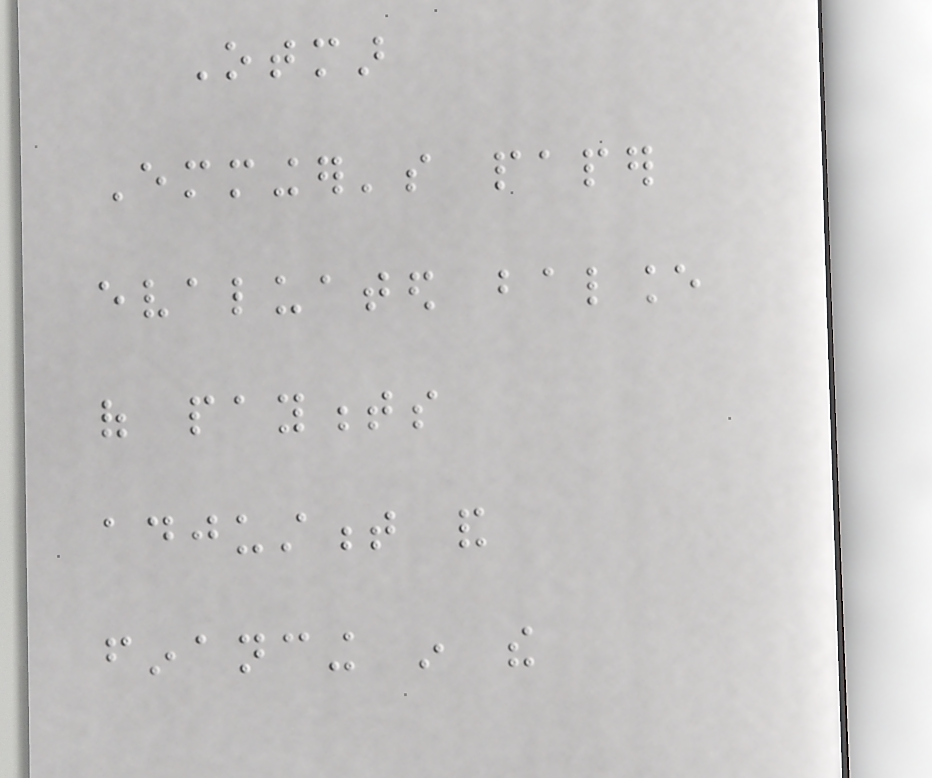Otmar
Emminger's paper
evaluated balance
of payments
adjustment and
financing in the
